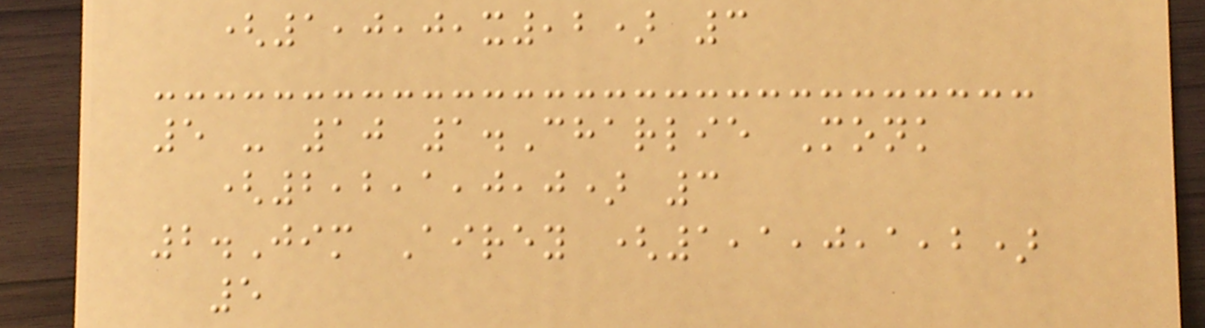(1,0,0,x,2) 3
5 - 10 1.Charlie Monk
(2,2,1,0,0) 3
2.Jim Airey (1,1,0,1,2)
5
